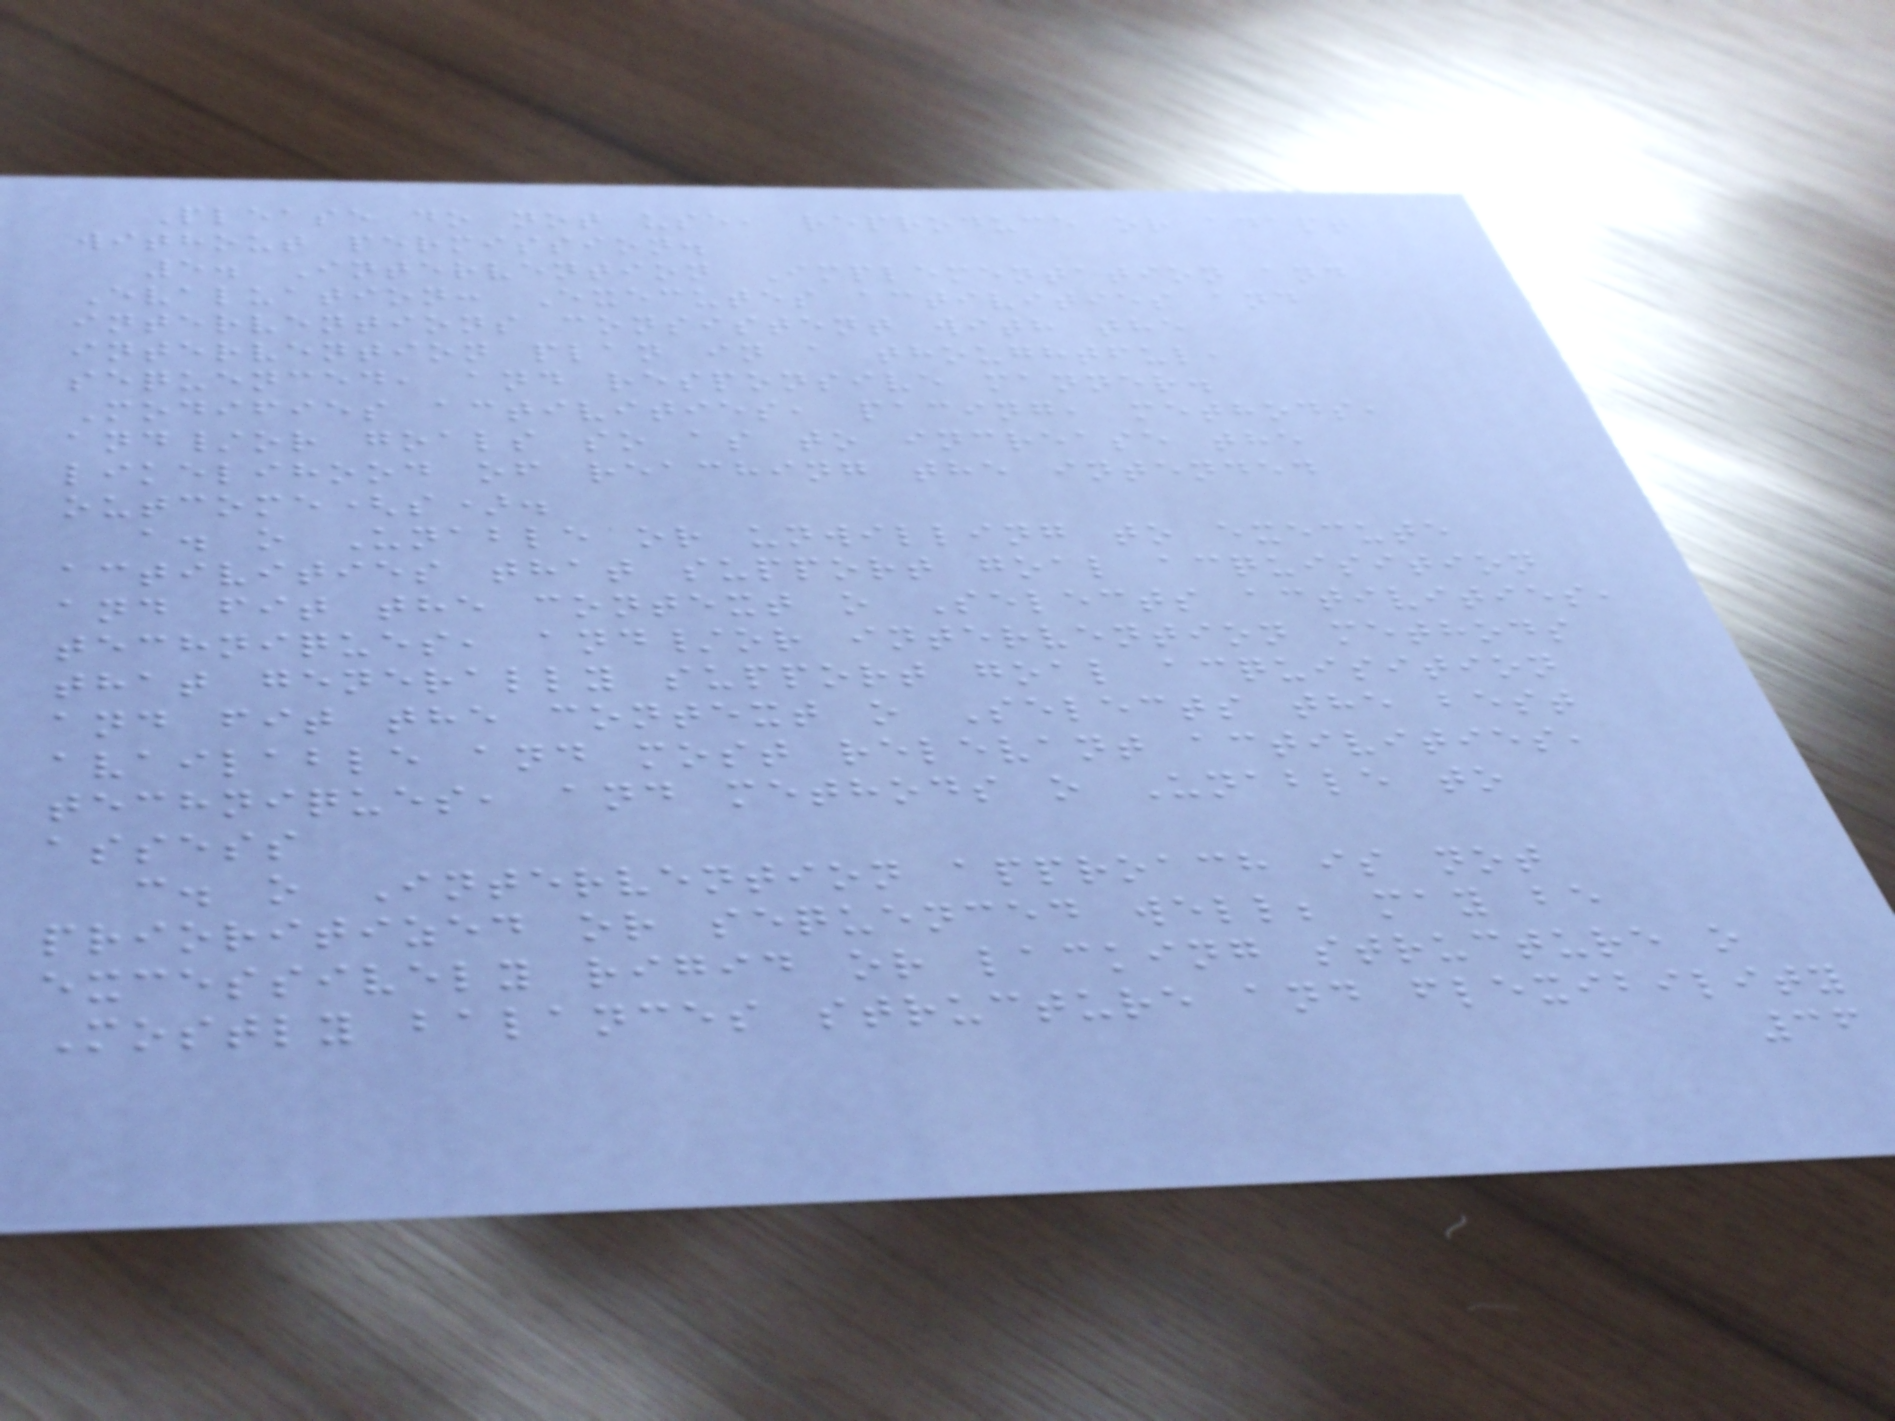Please do not use, reproduce or adapt
without permission.
5. Intervention Implementation and
Evaluation: Executes activities and
interventions consistent with the
intervention plan in a thoughtful,
sequenced, and responsive manner.
Modifies activities, pacing, methods,
and/or goals so as to increase the
likelihood of reaching the intended
outcome(s).
a. o Unable or unwilling to execute
activities that support goal acquisition
and fit the context o Selects activities,
techniques, and/or intervention methods
that generally support goal acquisition
and fit the context o Selects the best
available and most relevant activities,
techniques, and methods o Unable to
assess
c. o Intervention approach is not
prioritized or sequenced well; may be
excessively rigid or lacking structure o
Mostly balances structure and flexibility
36
